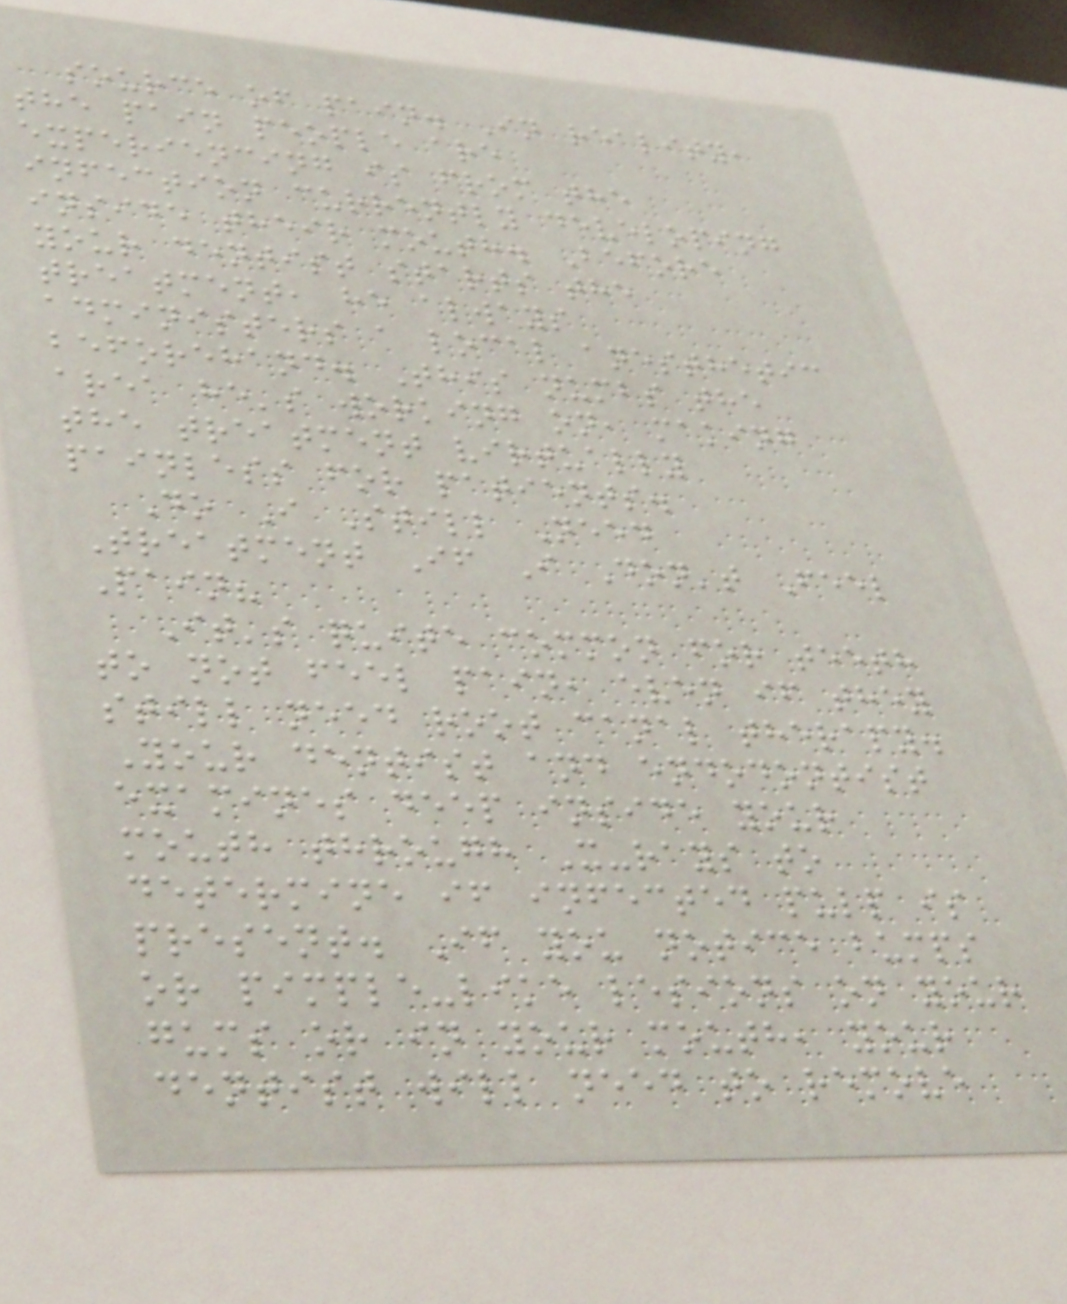source of pain. In reality,
the pain people are
experiencing is from the
infection currently developing
inside their mouth. Before
your dentist starts the
treatment, he always
administers a local anesthetic
beforehand. This numbs the
area he's working on, making
the treatment virtually
painless for patients.
Do I Still Need
Treatment If I Don't Feel
Pain?
It's quite common for teeth
to not feel pain, even if they
still need root canal therapy.
Your dentist and endodontist
examines deep inside your
mouth through X-rays to
determine if infected pulp is
present. If you notice bumps
or pimple-like lesions on your
gums or in your mouth, your
dentist will need to remove
